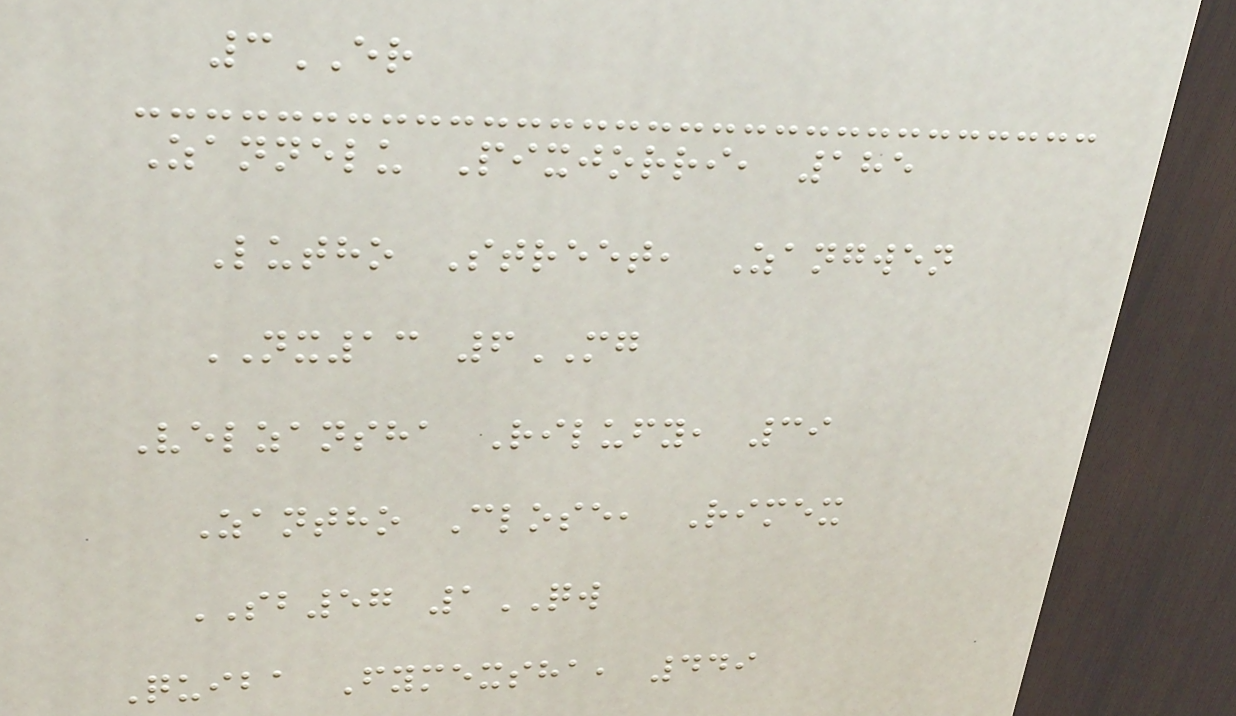3ER
Zannelu Pixjorri, 185
Lutho Street, Zangwen
NX13 6MG
Velzansha Rilufy, 39
Zantho Close, Rimex
SB57 1QW
Quiba Fymexsha, 449
